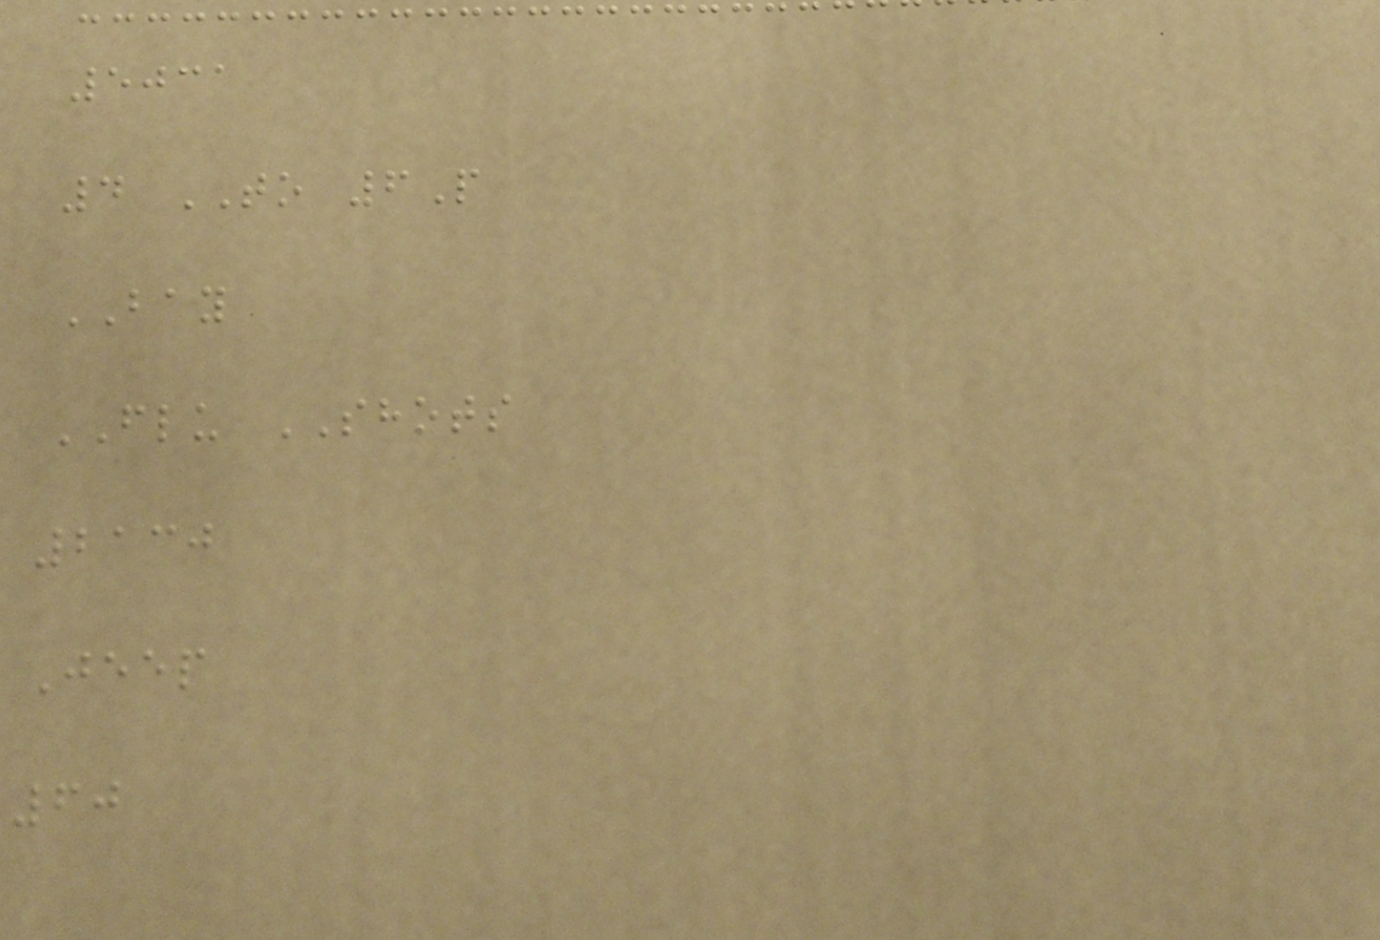5031
4 TO 6P
BAY
FLU SHOTS
2130
Jeep
60
